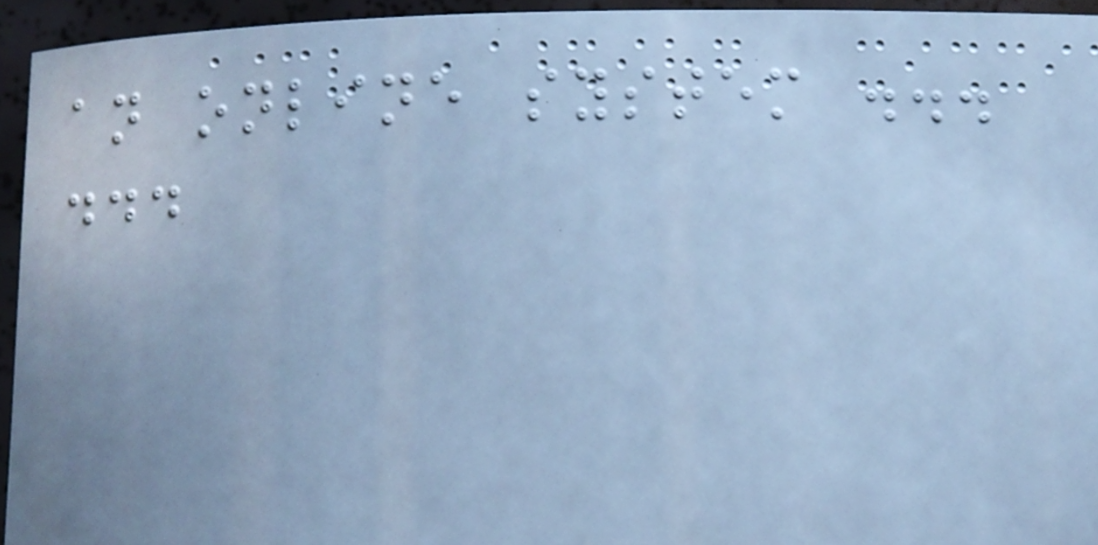an online system ...
...
